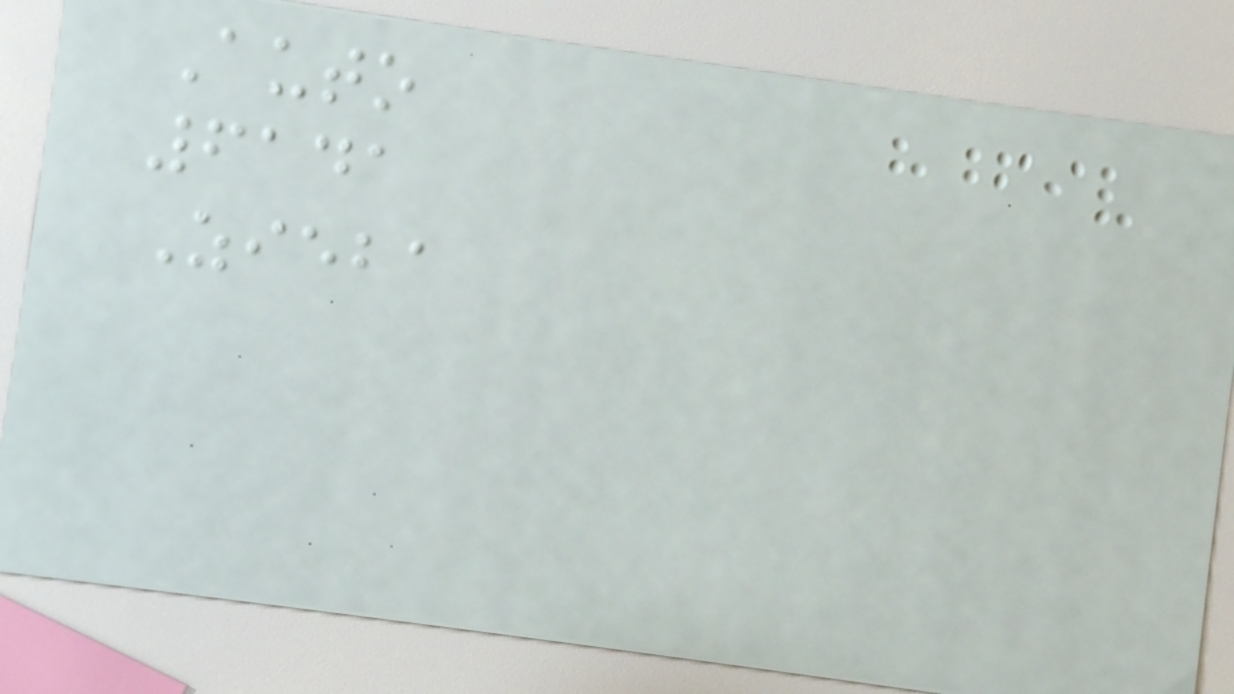Auto
6141
Zieba
